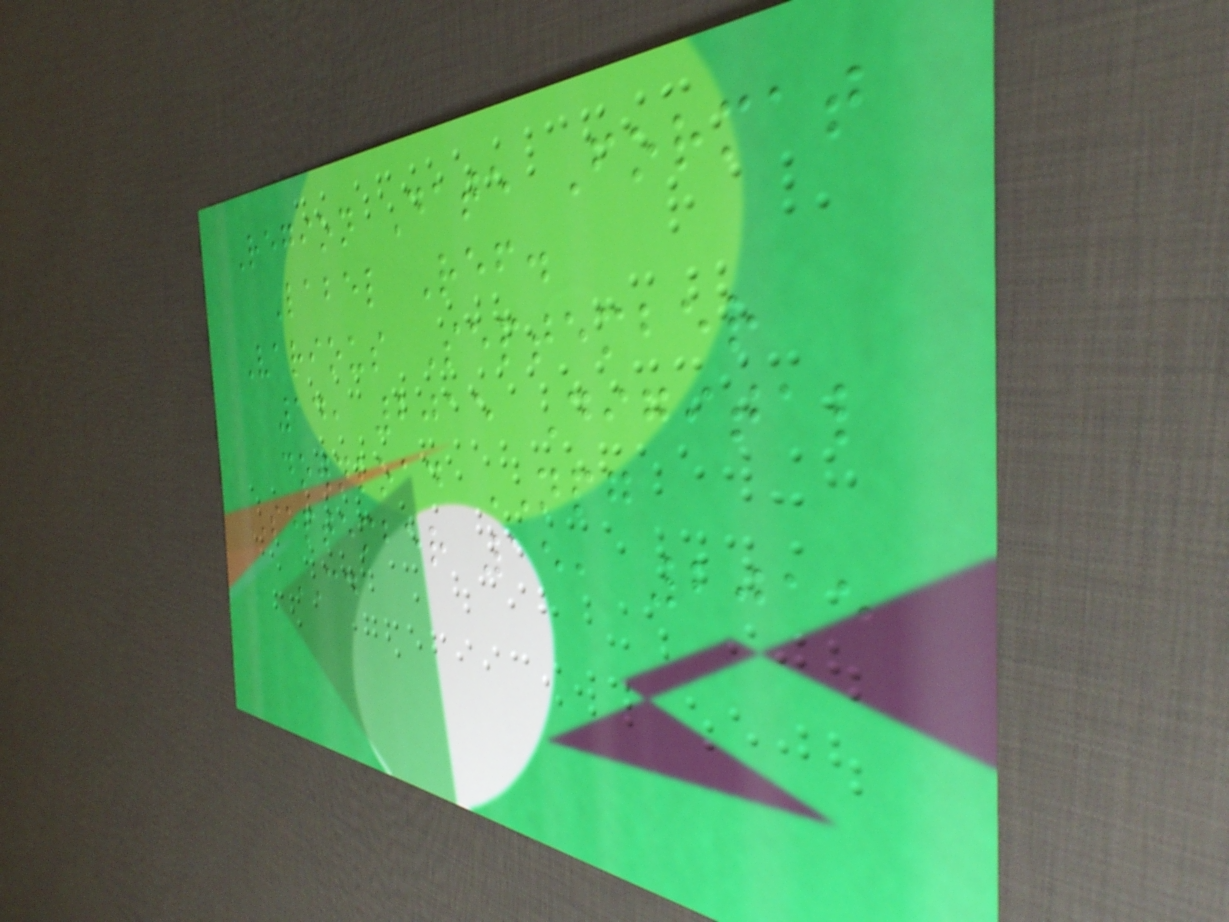Region Date Format
Label Ref.
Various September
14, 2015 Digital
download NPG
September 15, 2015
CD
